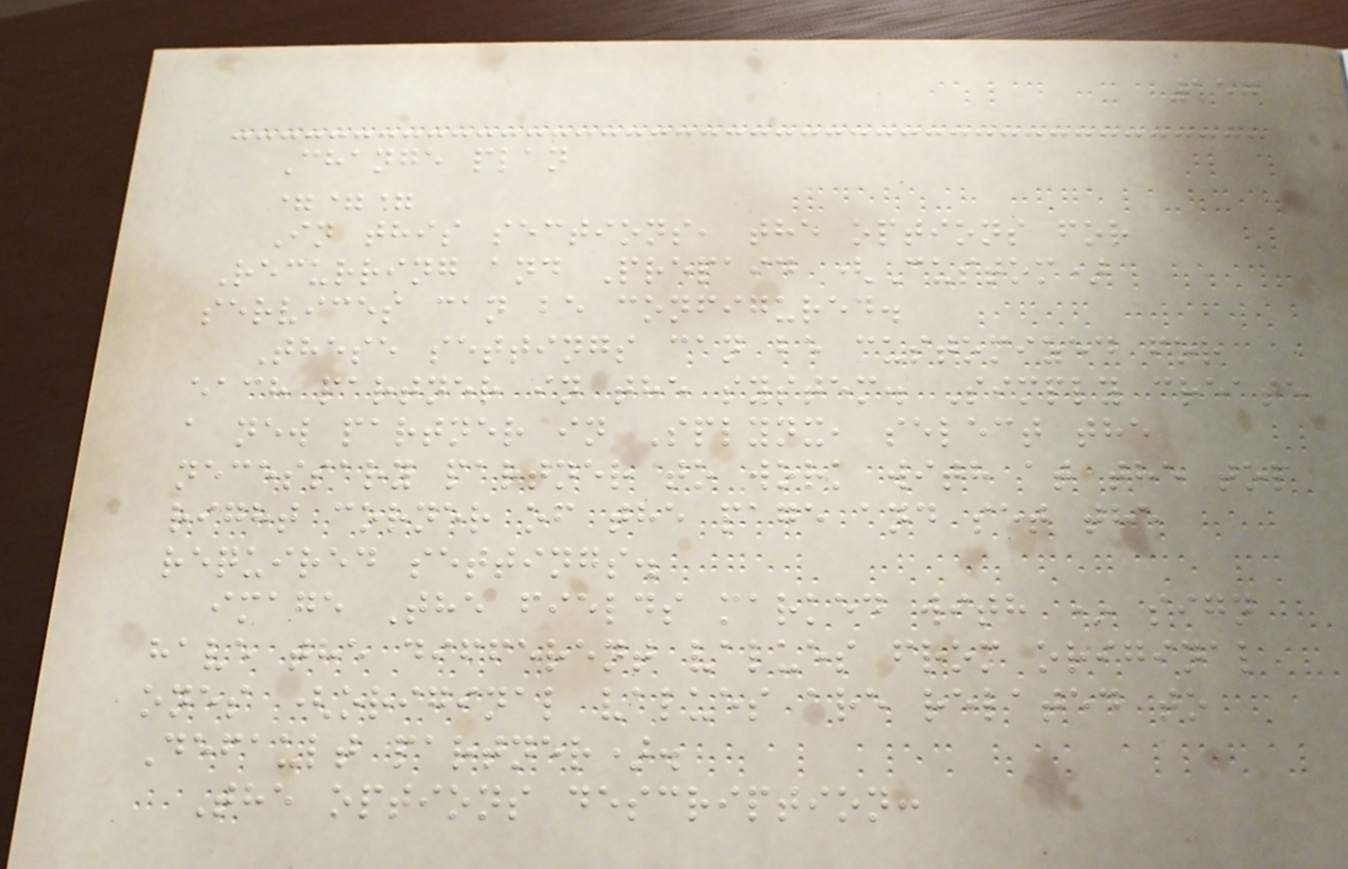157
Change plan
===
In this sections, the options for
Recurring and Prepaid (Custom)
services can be configured.
These settings can be customized for
each partner in the system. Simply create
a new partner in Splynx, select the
necessary partner to work with at the top
right corner of the page and set the
required settings.
image The fields marked with * sign
have the different values from original
ones (original values are related to
Default partner).
The options description:
